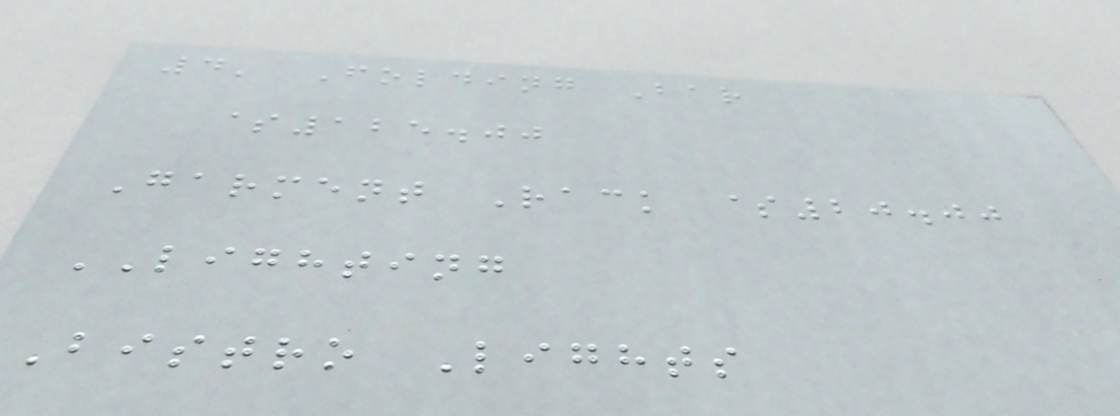4' Folding Bar
$125.00
Garment Rack $20.00
LIGHTING
Bistro Lights
